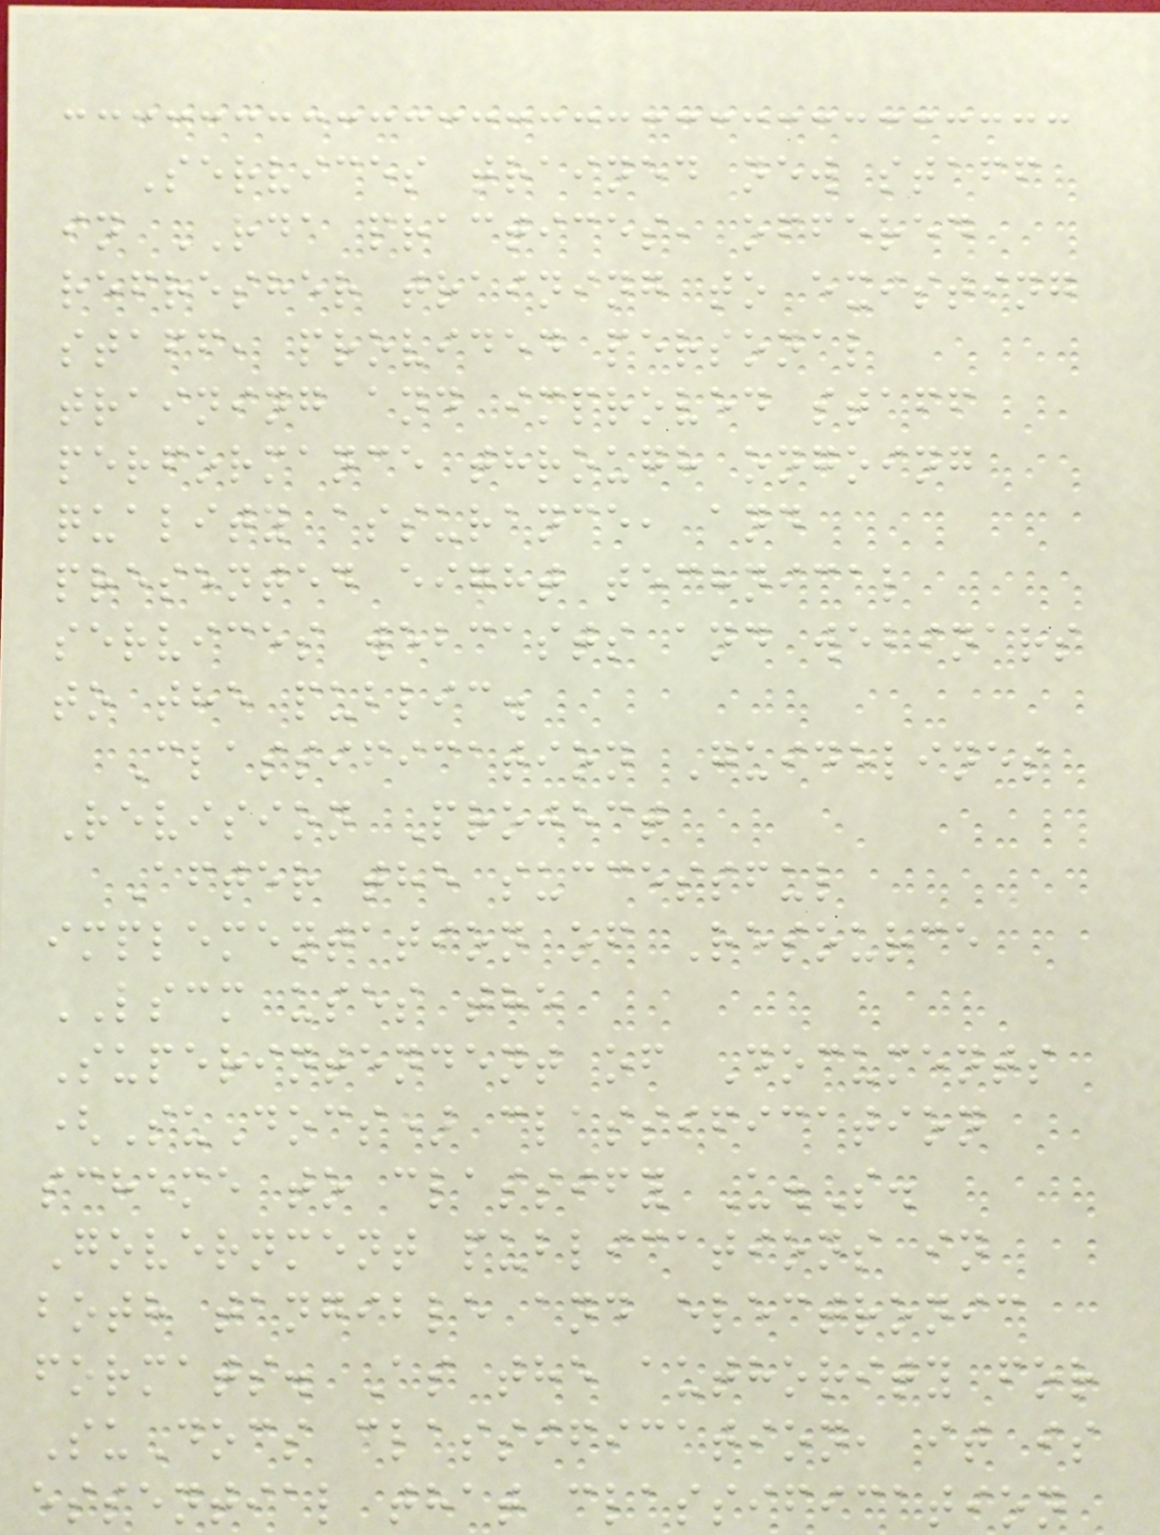Services trained new staff
in RDA practices, offered
refresher training to existing
staff, provided personal
training and improved staff
performance through ongoing
quality assurance, and
presented eight technical
services webcasts and webinars
to the public.
Classification Guidelines
Revision Project
After the successful
implementation of Resource
LSCM uses the
Superintendent of Documents
(SuDocs) classification
scheme to classify U.S.
Government publications in
both tangible and electronic
formats. As the authority for
SuDocs classification, it is
essential that classification
